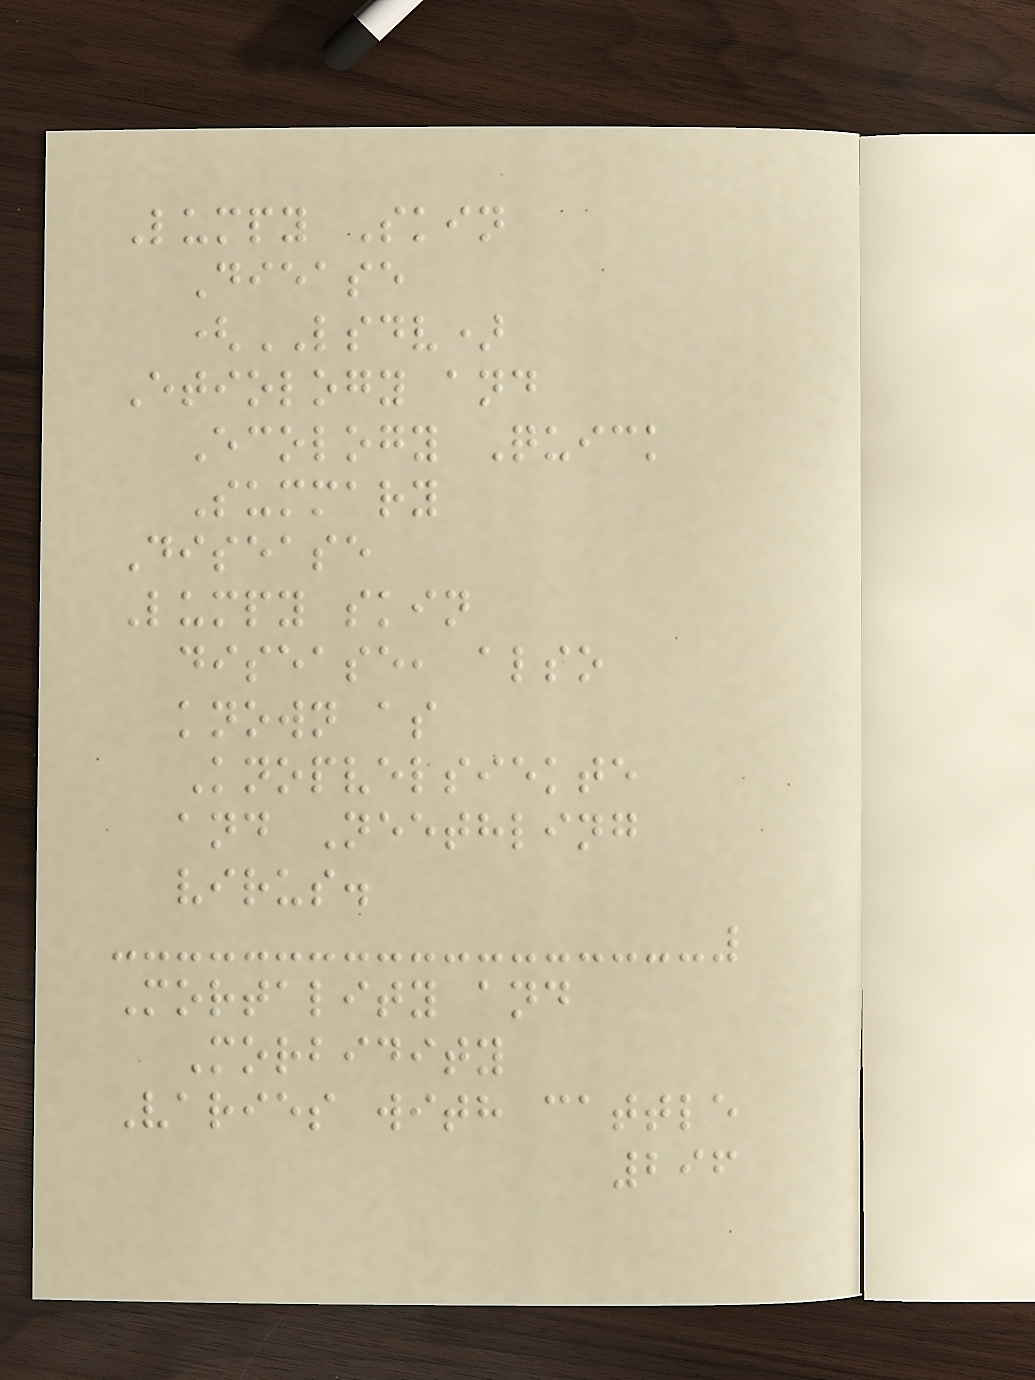Lumpy Skin
Diease
(LSDV)
Etiology and
Ecology Quick
Summary
Disease
Lumpy skin
disease, also
known as
Knopvelsiekte
and Neethling
virus.
Mortality and
Morbidity
Varies with cattle
296
